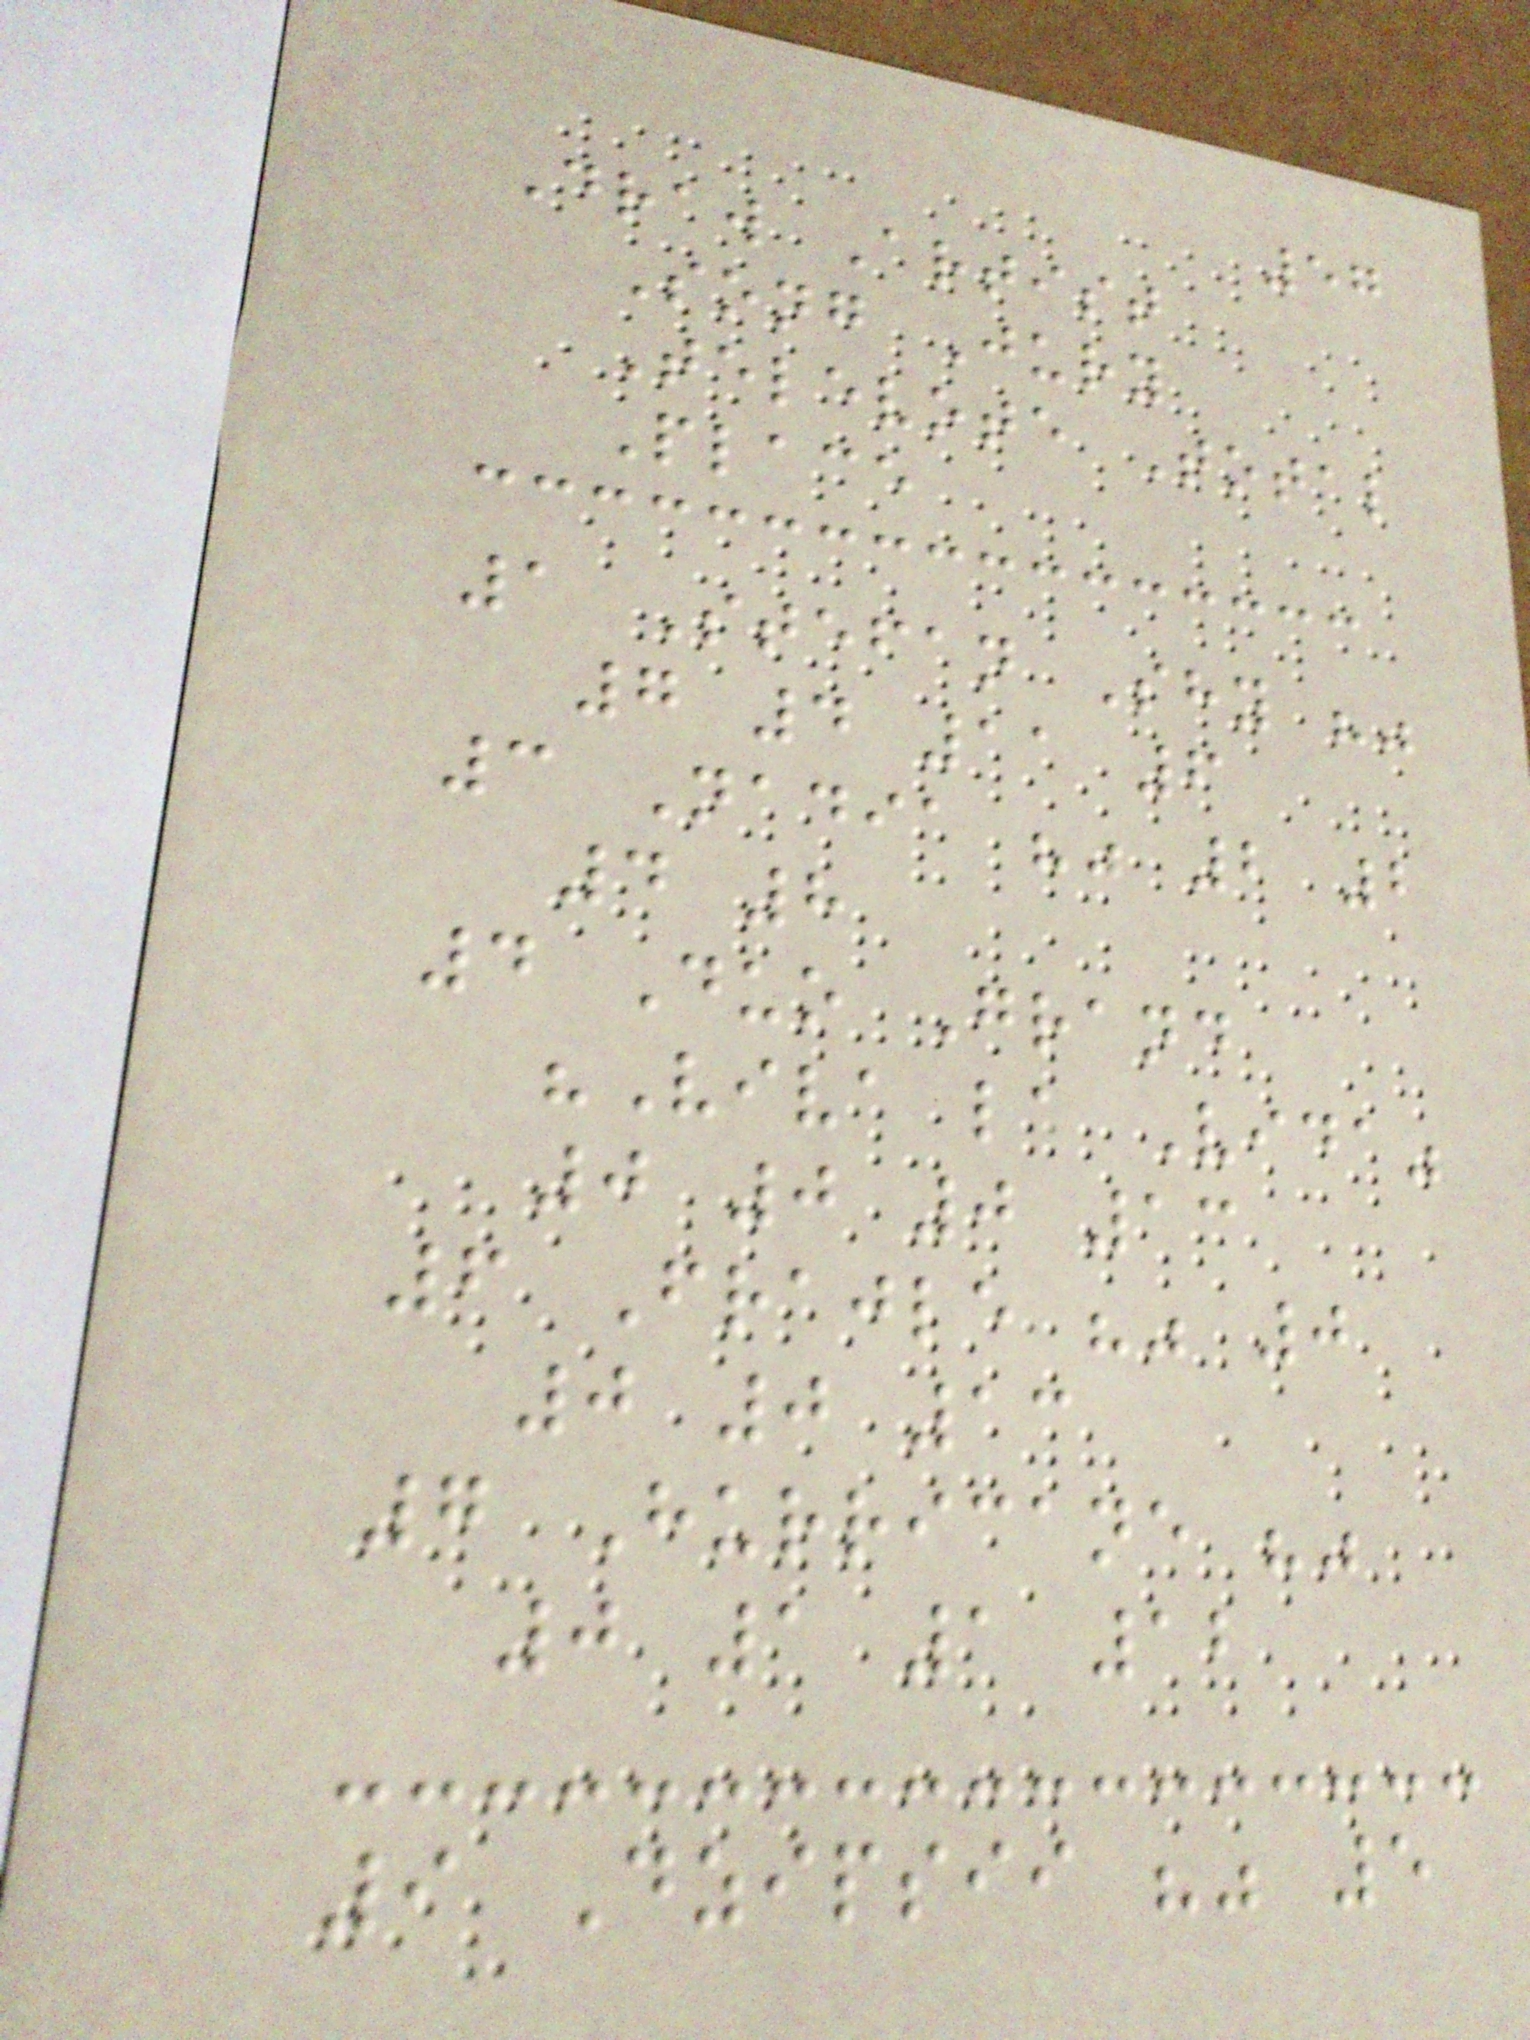57
Draw Artist
Song Jury
Televote Total
Place
1 Stefan Shy ""
7 4 11 6
3 Nadia "" 2 2
4 8
4 Duo Grand
"Viva la Vida"
0 0 0 13
6 Frajle "" 0
0 0 13
7 Hurricane ""
0 1 1 12
9 Dzipsii "" 5
